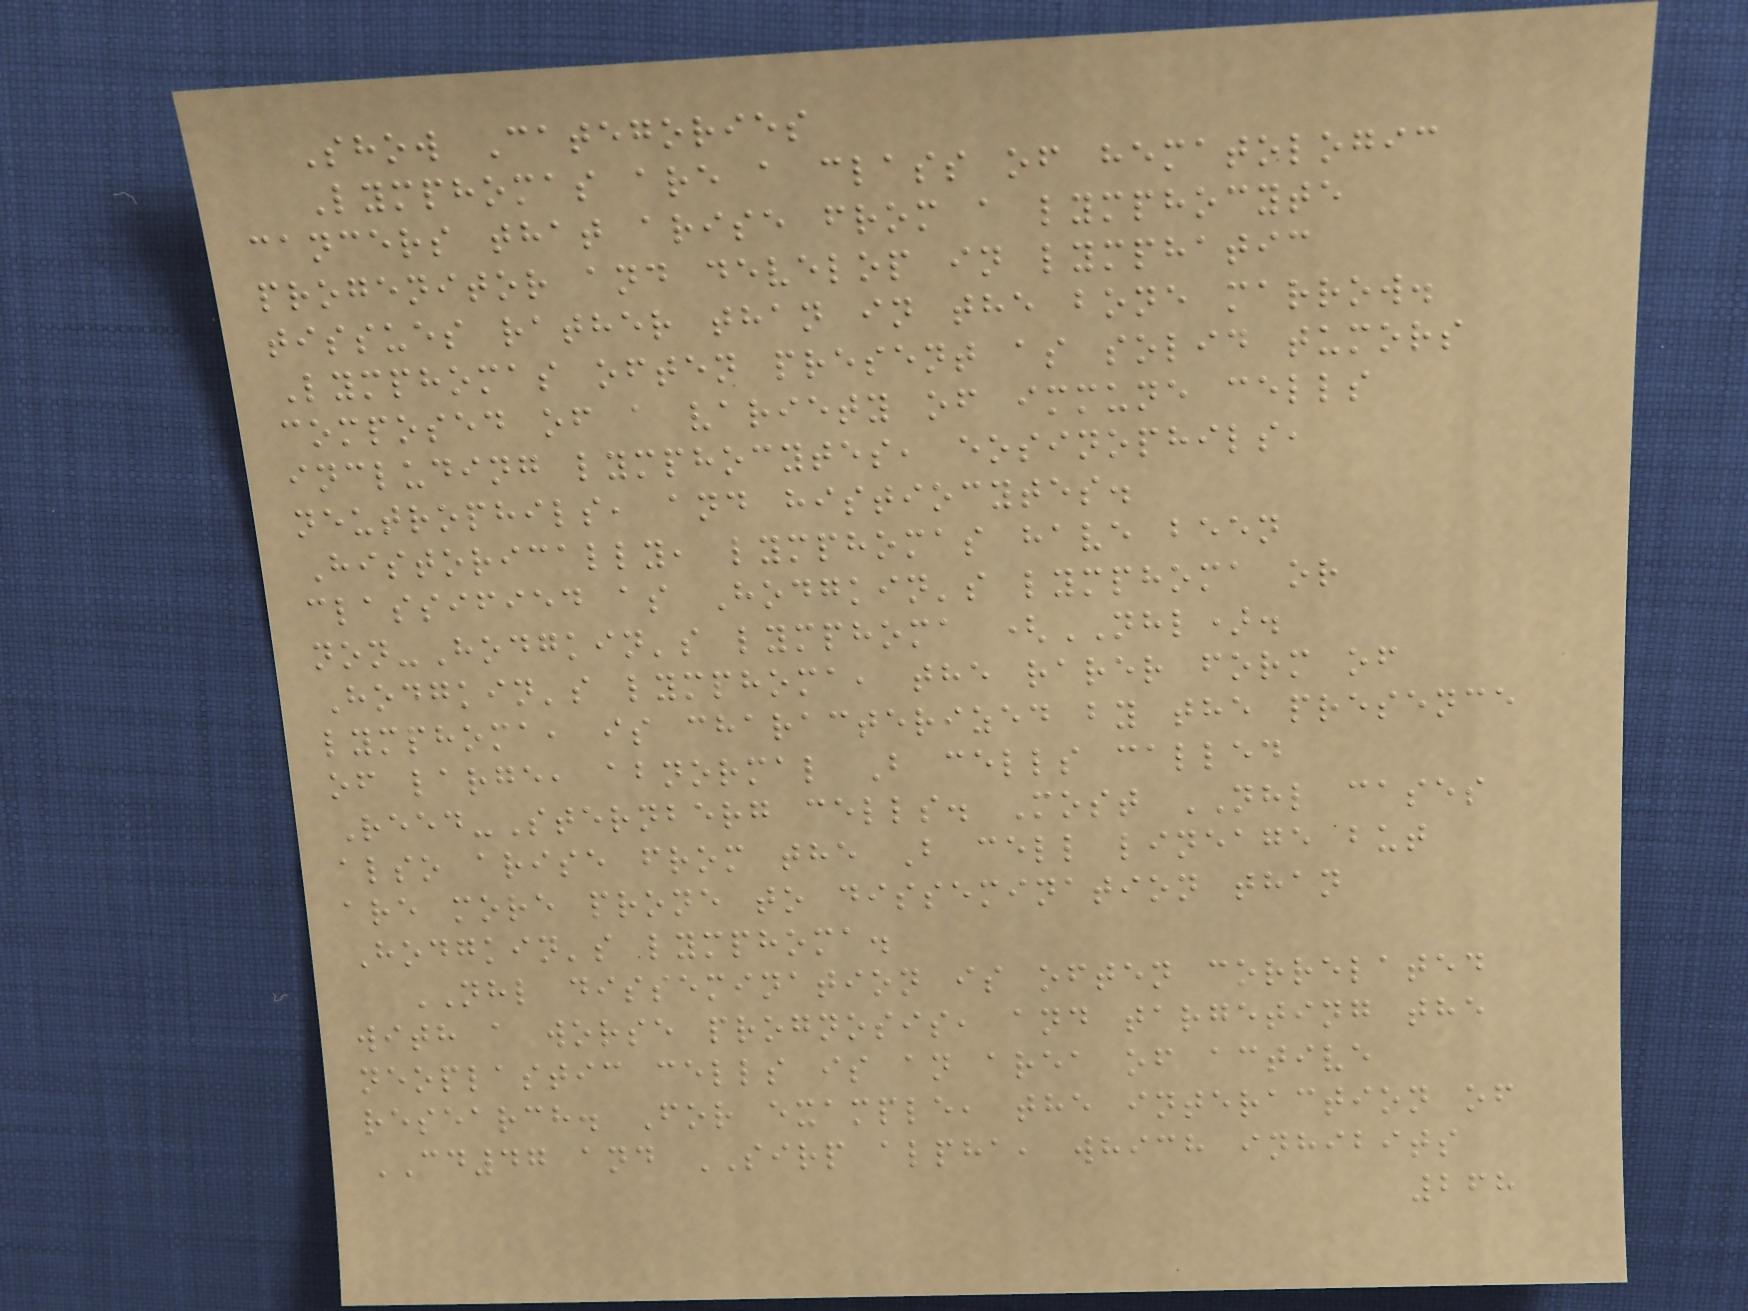Show Categories
Lymphomas are a class of hematologic
cancers that arise from a lymphocyte
progenitor and develop in lymphatic
tissues rather than in the bone marrow.
Lymphomas often present as solid tumors
composed of a variety of immune cells
including lymphocytes, eosinophils,
neutrophils, and histiocytes.
Historically, lymphomas have been
classified as Hodgkin's lymphoma or
non-Hodgkin's lymphoma (NHL).
Hodgkin's lymphoma, the rarer form of
lymphoma, is characterized by the presence
of large, abnormal B cells called
Reed-Sternberg cells. Most NHL cases
also arise from the B cell lineage but
are more prone to dissemination than
Hodgkin's lymphoma.
NHL dissemination is often correlated
with a worse prognosis, and targeting the
neoplastic cells is an area of active
research. For example, the interaction of
CD47 and SIRP alpha, which inhibits
268
